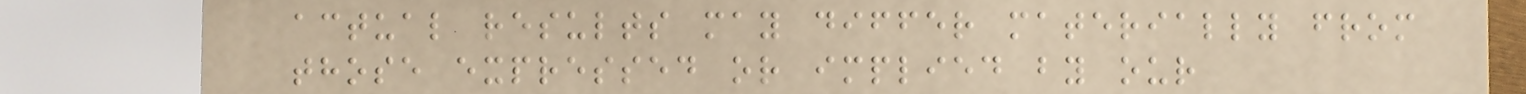actual results may differ materially from
those expressed or implied by our
